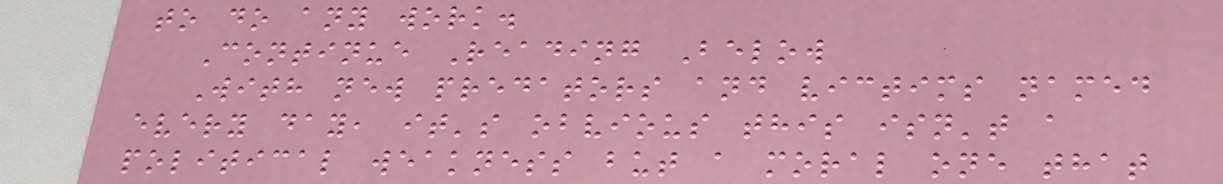to do any work.
Continue Reading Below
With new predators and victims named
every day, it's obvious this isn't a
political weakness but a moral one that
